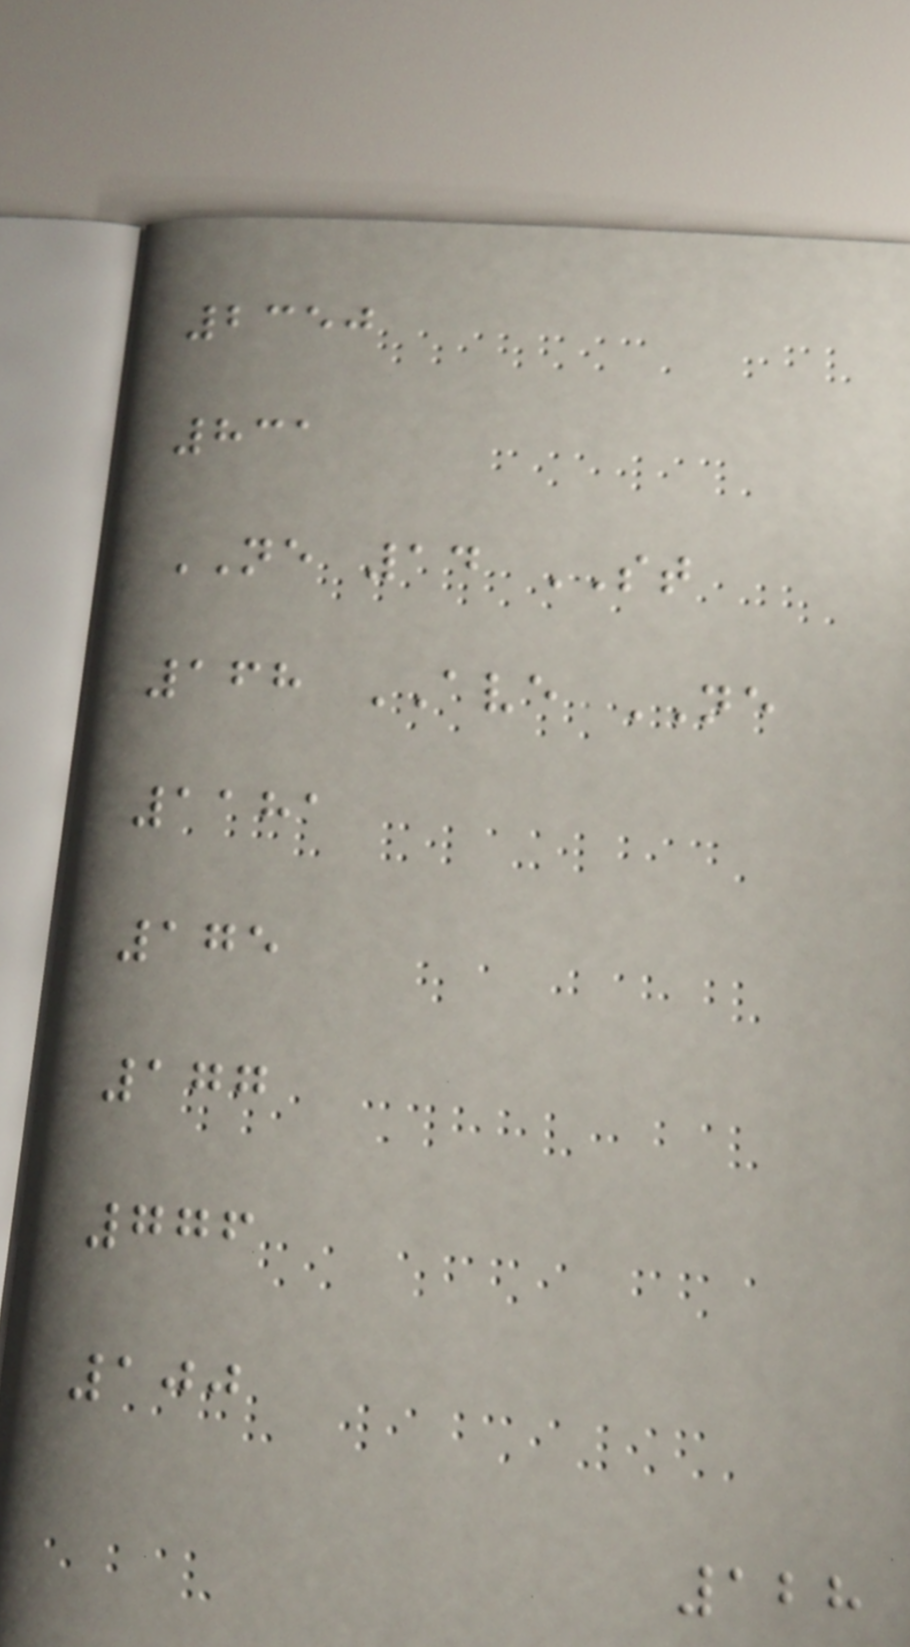2350
831
NE 14 ST
168 AVE NE
1181
175
177
776
100
128
